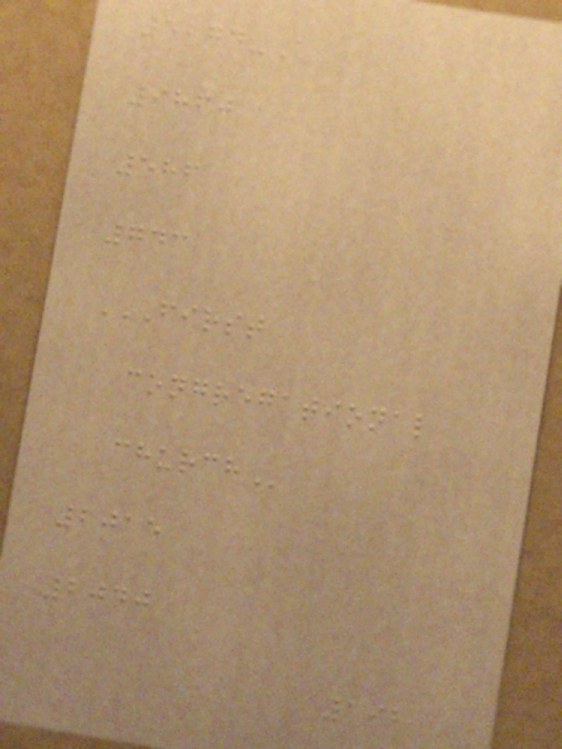5274-A
9860
586
743
FIRST
CONGREGATIONAL
CHURCH
2015
2040
192
